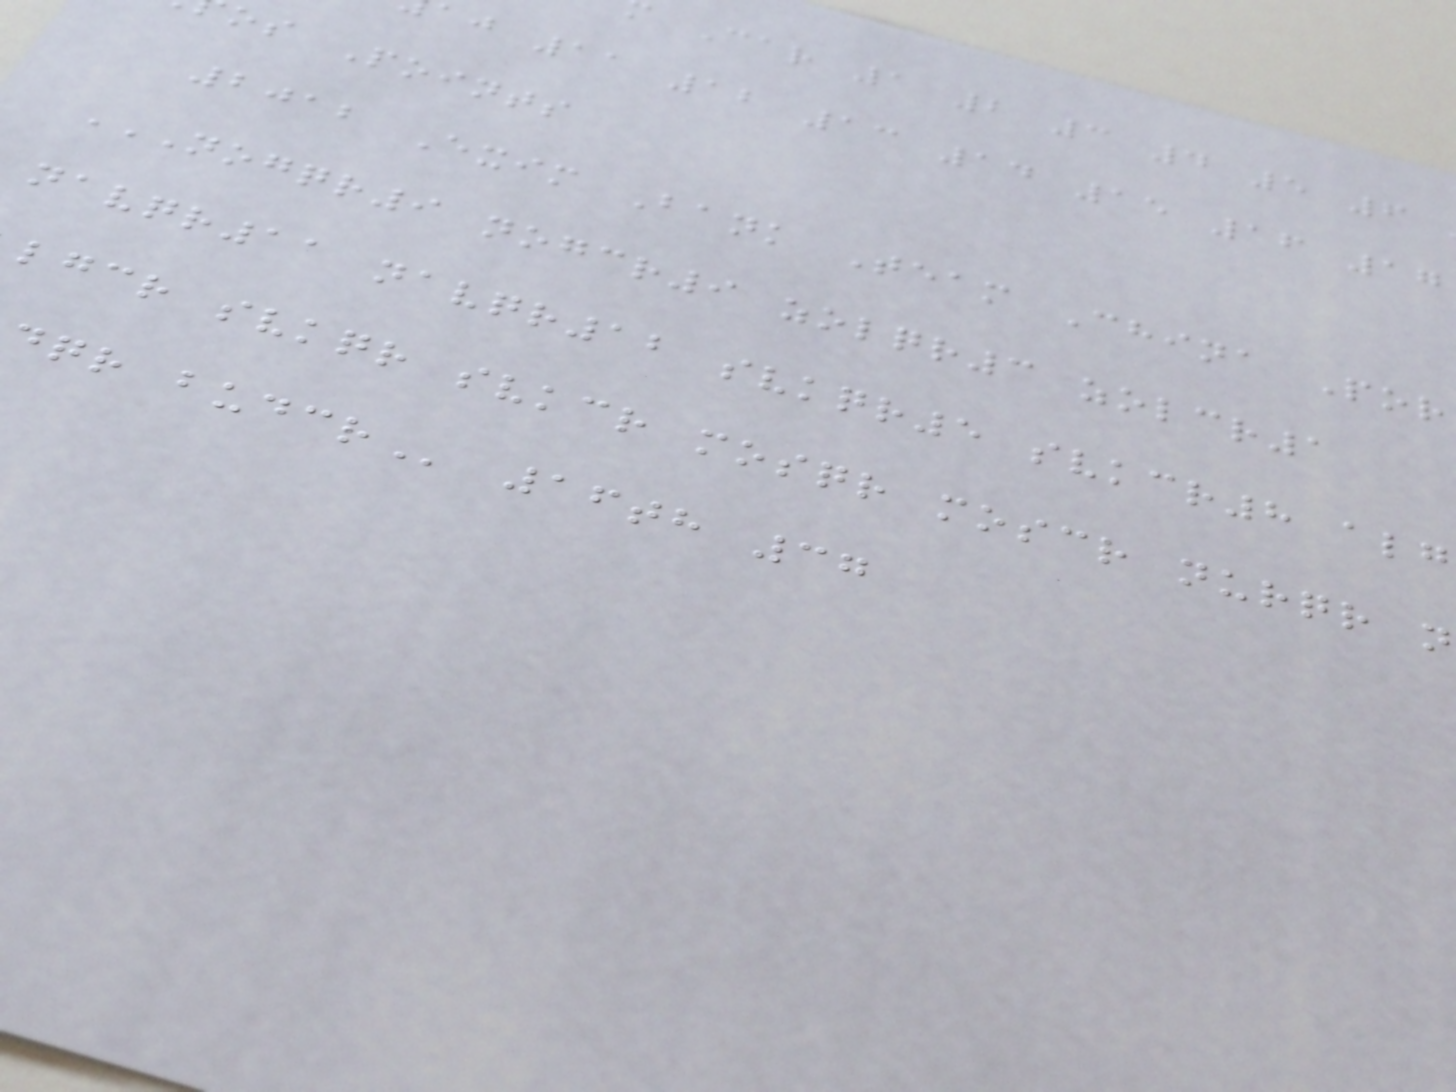Car 1 2 3 4 5 6
aj 11 12 13 14 15 16 17
os Points
2012 Exim Bank Team China Por
NOGQR9 NOGCR9 ZOLQR3 ZOLCR1
navqr11 navqr12 svkqr5 svkcr8
lgcr svkqr svkcr mosqr moscr nurqr
